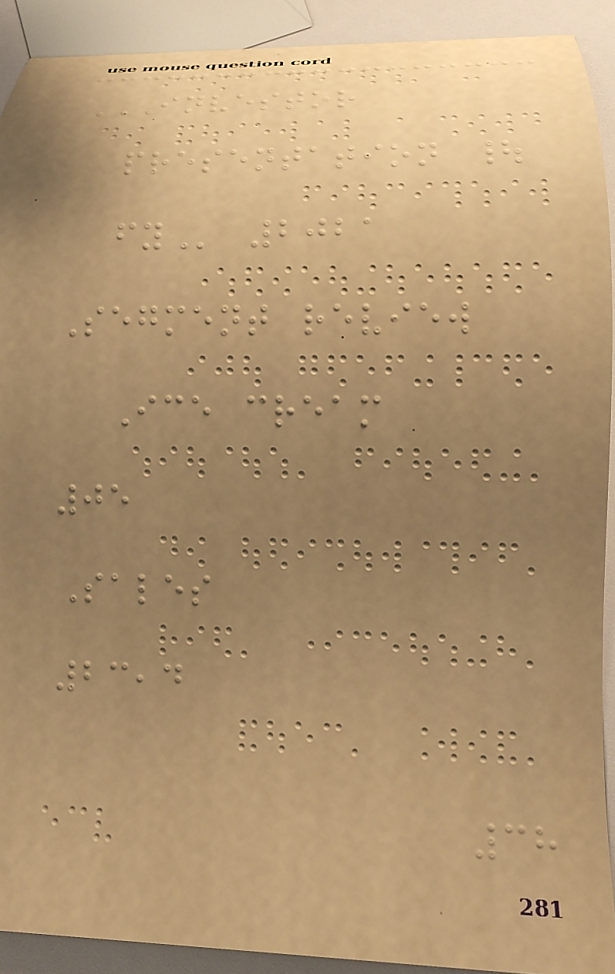INVESTOR
PRESENTATION |
FY 2021
Segment review
Ice cream
05
Sales
23,4
38
